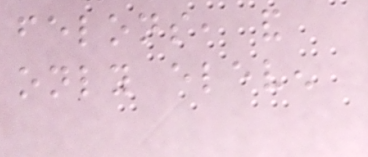felons, and
only eleven
